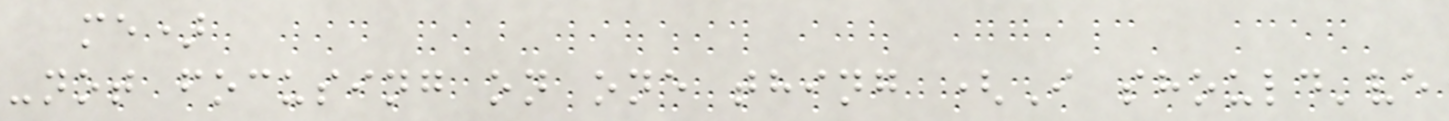me)
-not focusing on one thing (I should've
